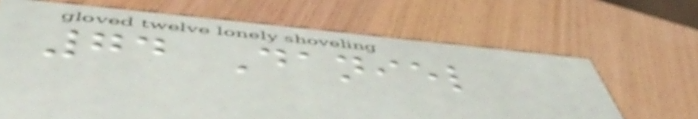74 Daniel
